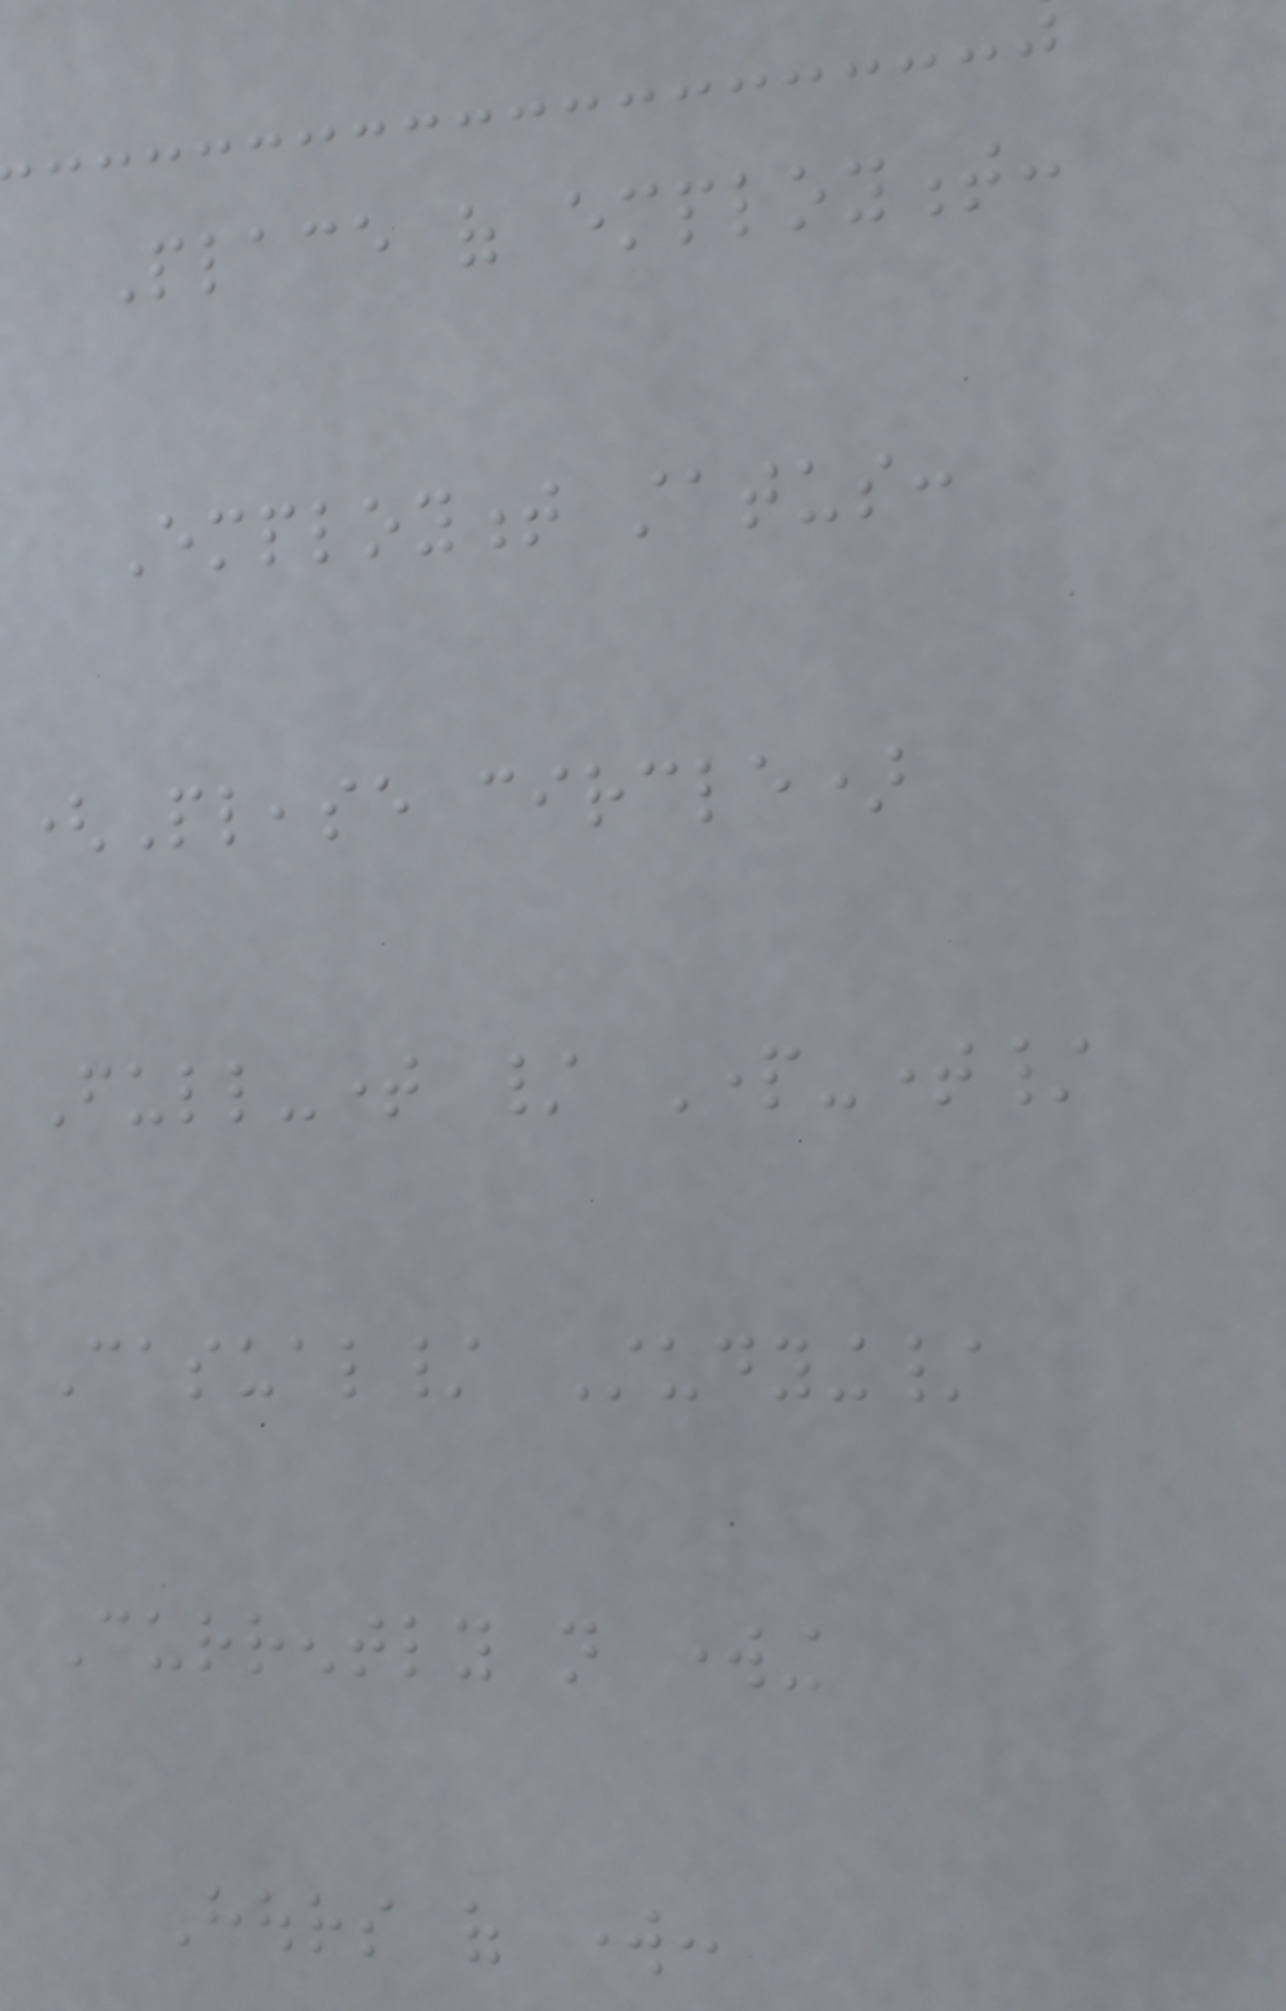Place of employment:
Employment status:
(Please circle)
Full-time / Part-time/
Casual/ Studying/
Currently not working
Hours of work:
